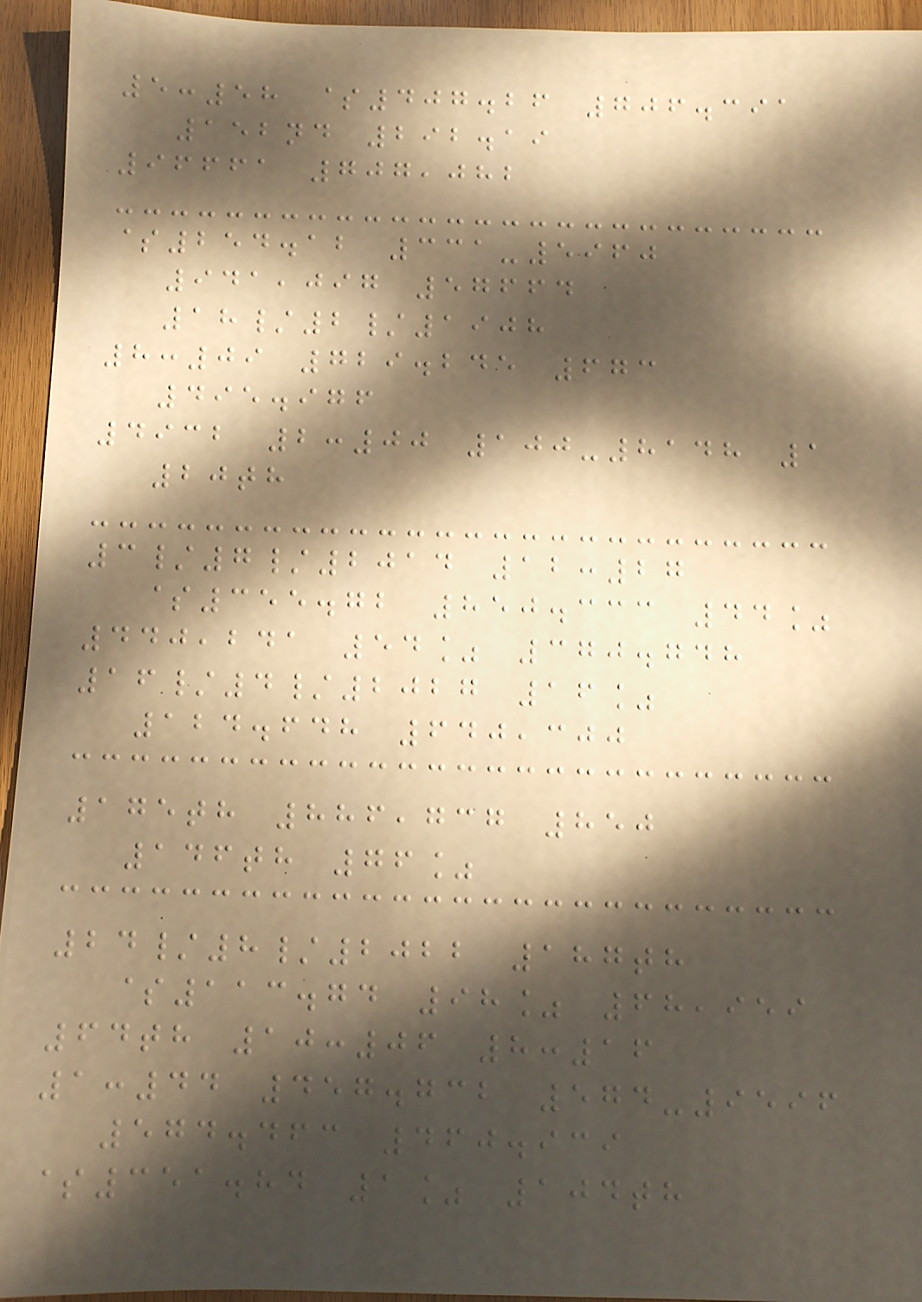5:58 $407.26 706.391
152nd 292.19
96661 707,082
$254.12 331-5960
941,097 57664
18/2/1908
8:09 729.245 673
495.976
4932 2:00 100-8148 1
20th
3/7/2014 12:27
$355.72 850.333 44%
440,241 54% 370.748
16/4/2027 16%
124.648 640,300
175th 886,737 850
146th 76%
24/8/2022 187th
$113.74 98% 68,959
64th 10:06 8:16
1:44 457.732 574-9596
574.463 460.939
$351.84 1% 104th
